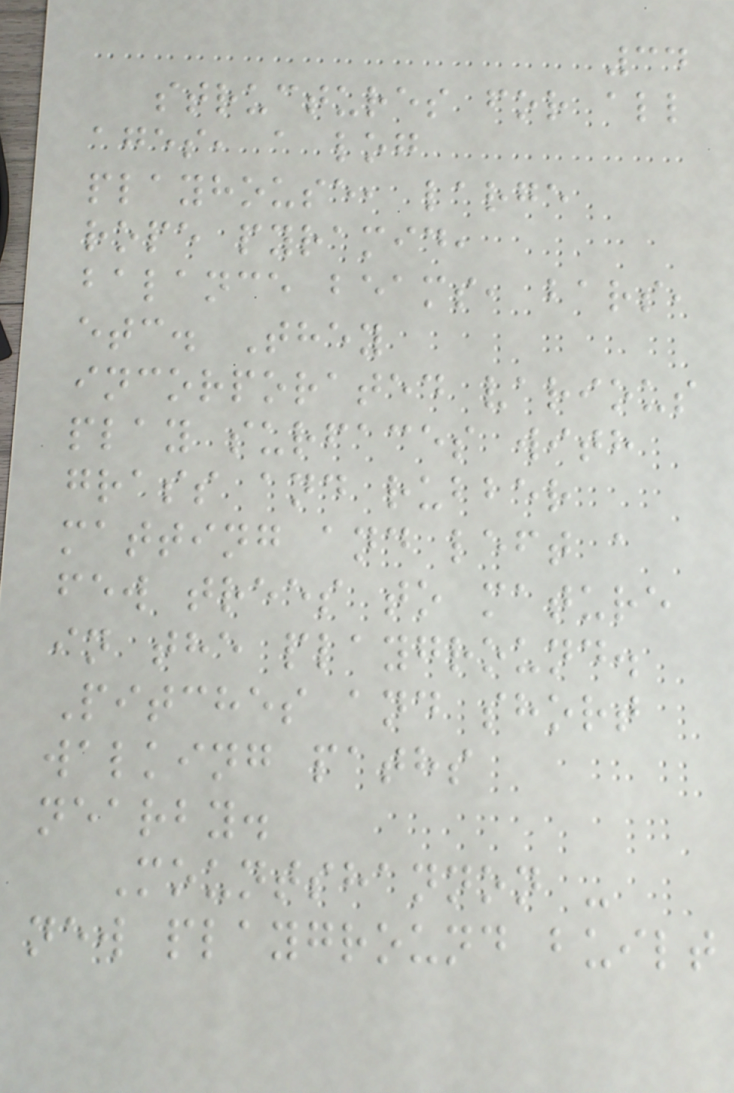34
structures for all
ages, a log
playhouse, large
rope pyramid,
balance beams, bars,
etc. They
incorporated various
play surfaces with
grass and rubber
matting and left a
few trees to mature
in the playground.
Pitches and short
walking paths
nearby.
Mountshannon -
new playground built
